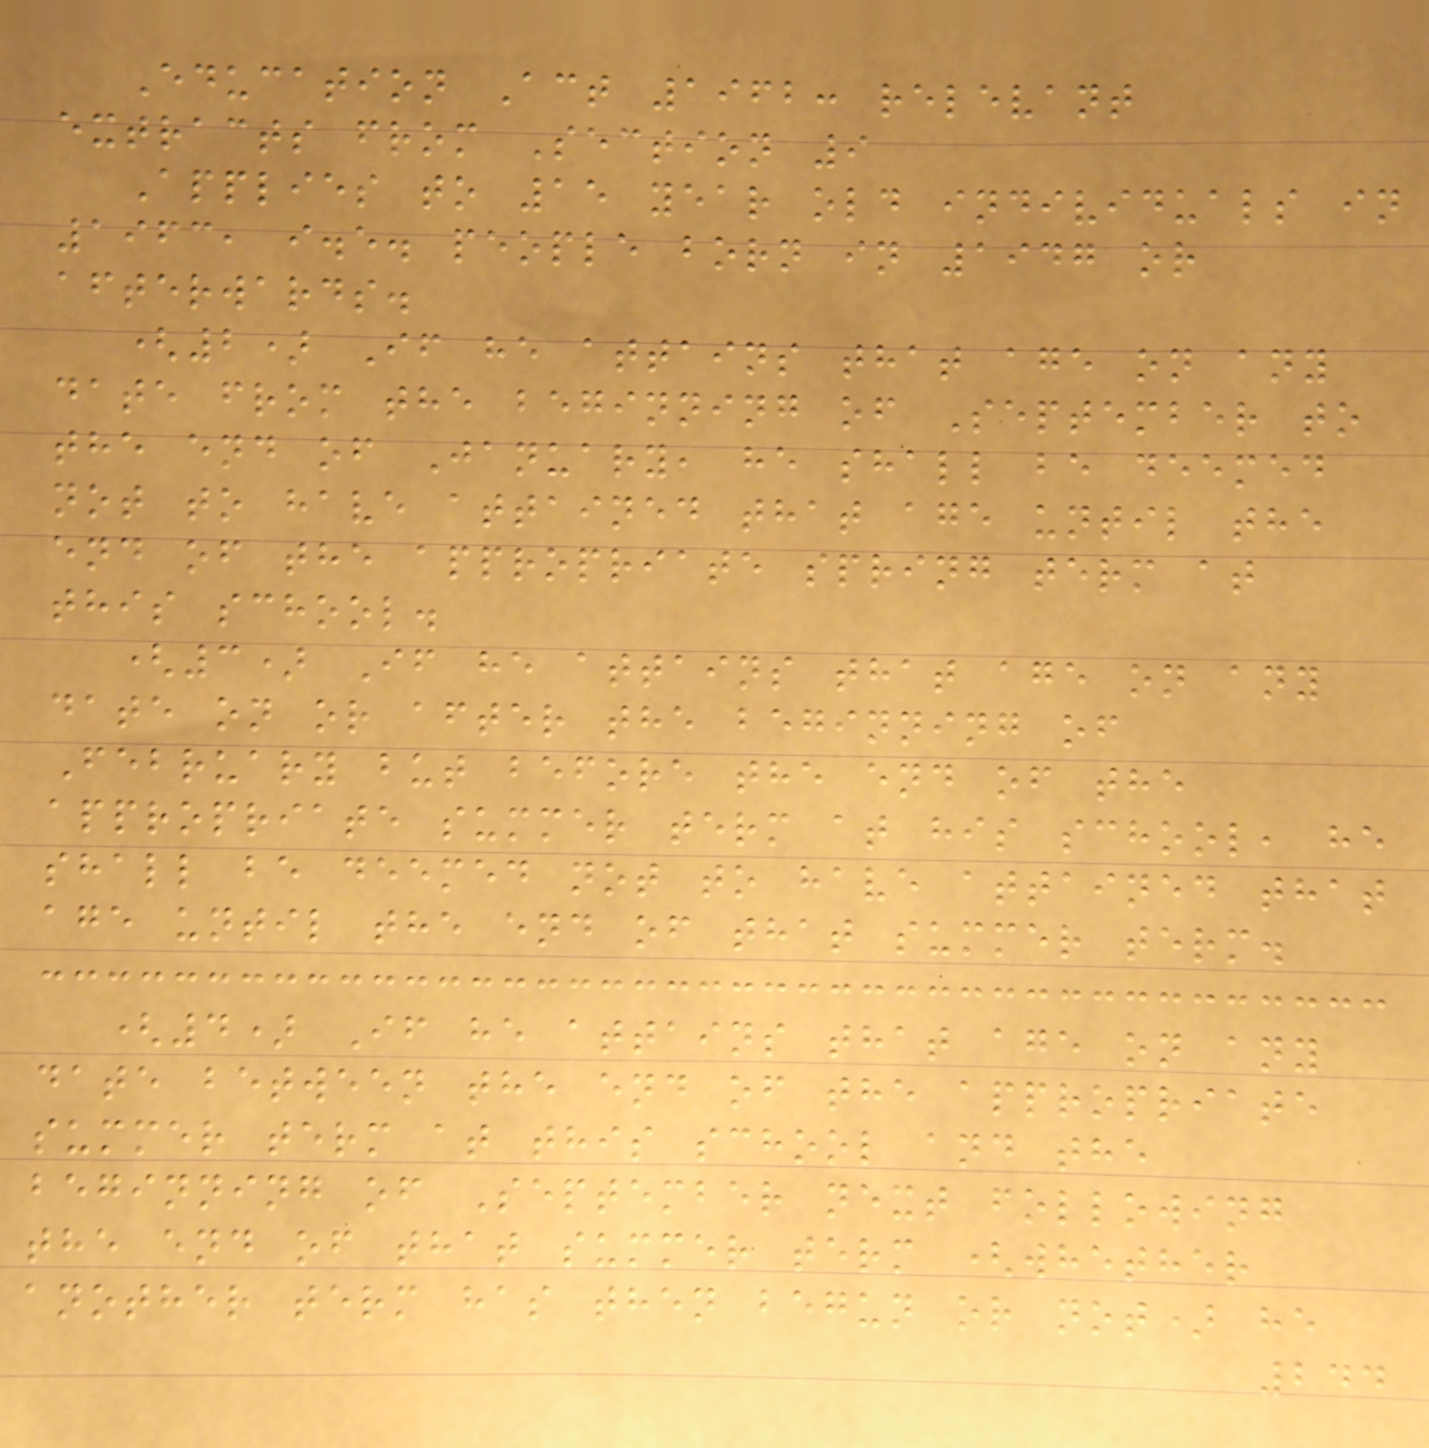Education Act 1962: relevant
extracts from Section 9
Applies to 15 year old individuals in
1963, i.e. people born in 1947 or
afterwards.
(2) If he attains that age on any
date from the beginning of September to
the end of January, he shall be deemed
not to have attained that age until the
end of the appropriate spring term at
this school.
(3) If he attains that age on any
date on or after the beginning of
February but before the end of the
appropriate summer term at his school, he
shall be deemed not to have attained that
age until the end of that summer term.
(4) If he attains that age on any
date between the end of the appropriate
summer term at this school and the
beginning of September next following
the end of that summer term (whether
another term has then begun or not) he
244
